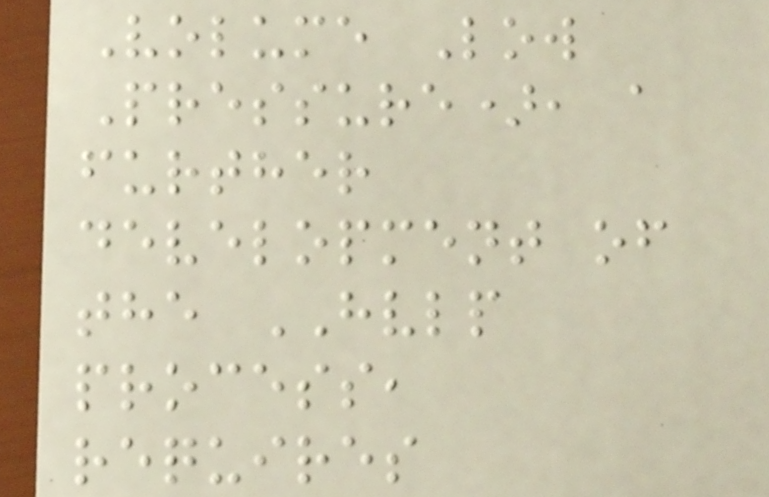Volume Low
Pressure), a
further
development of
the HVLP
process,
requires
